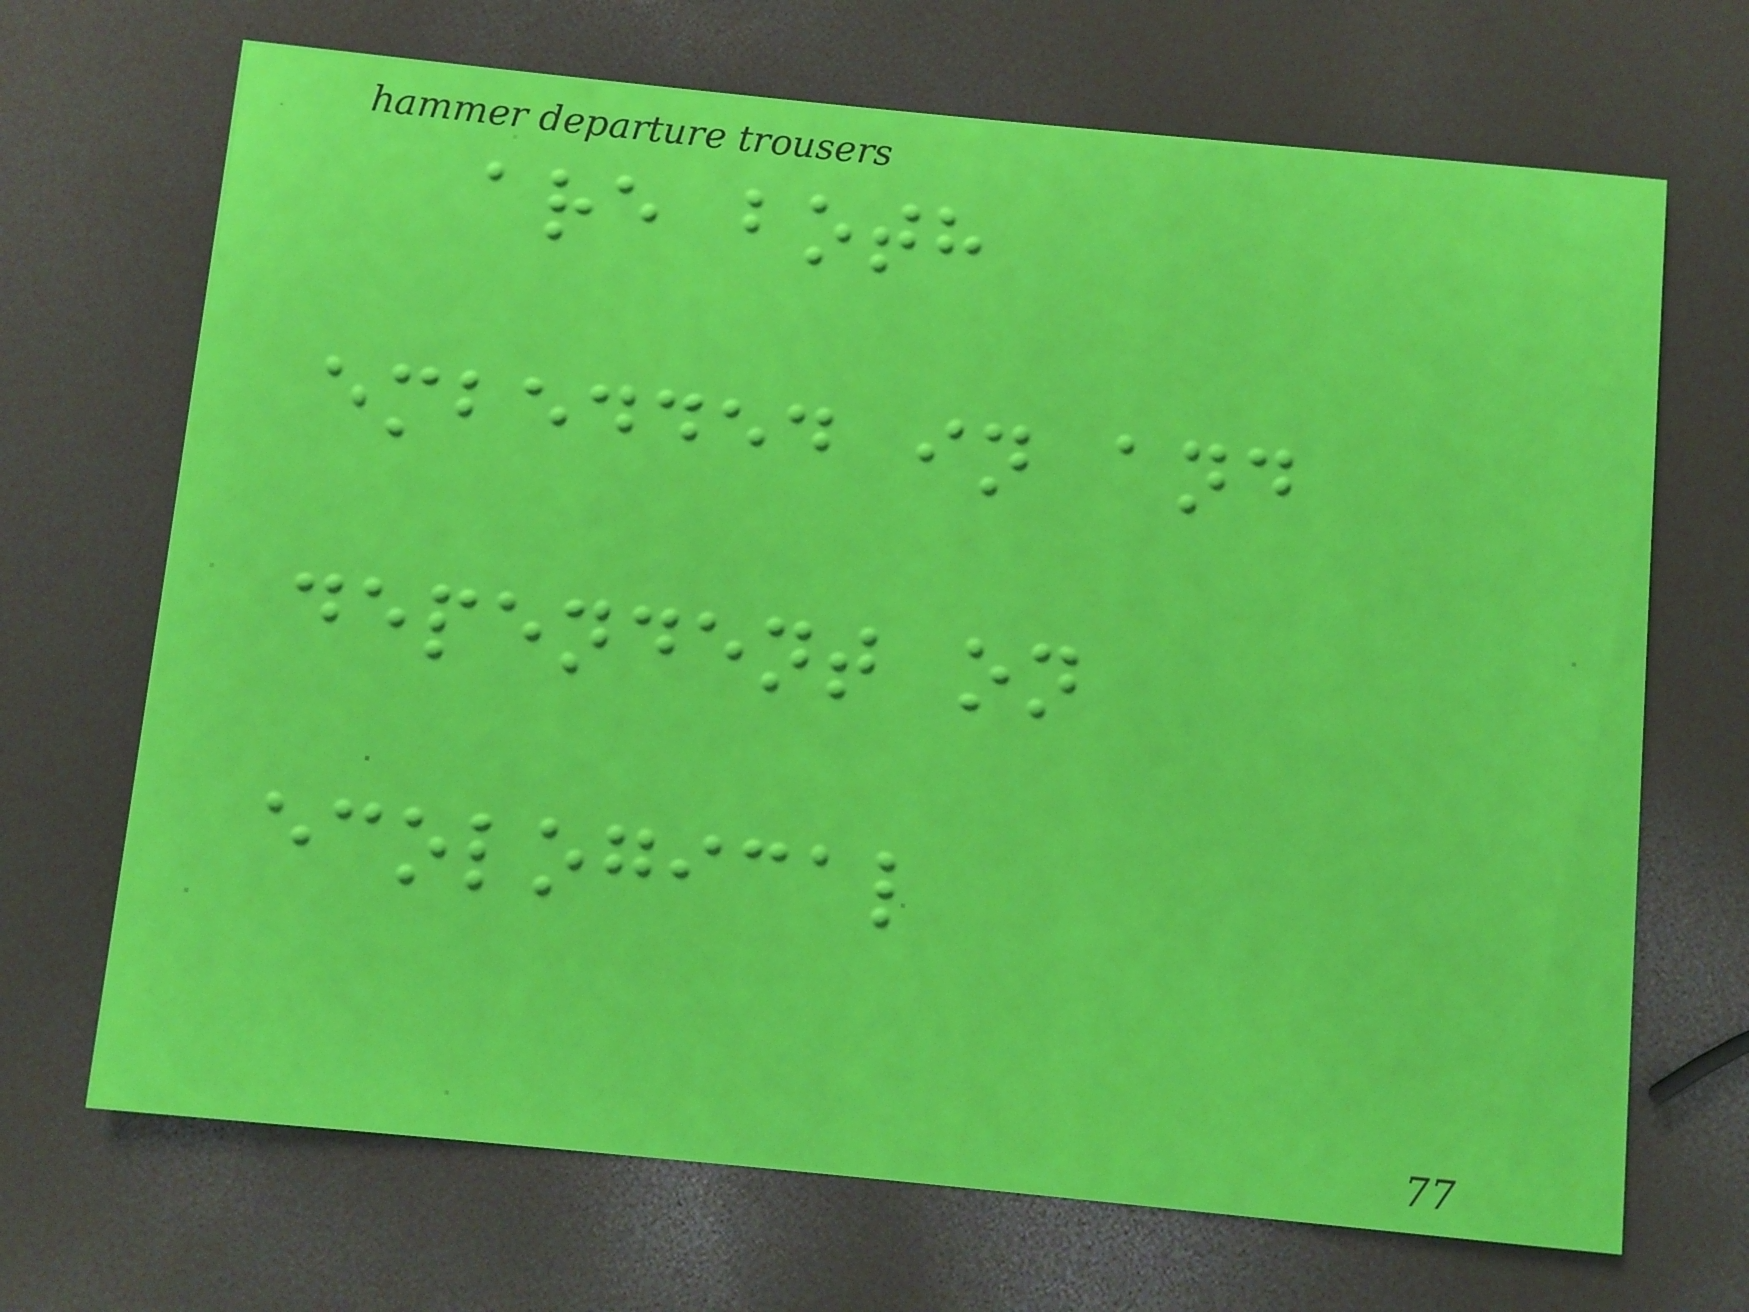are both
embedded in and
dependent on
ecological
